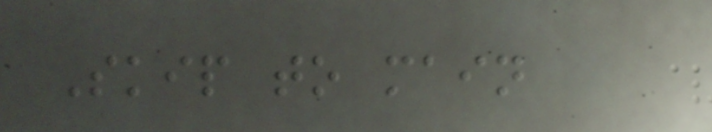Skip to main
